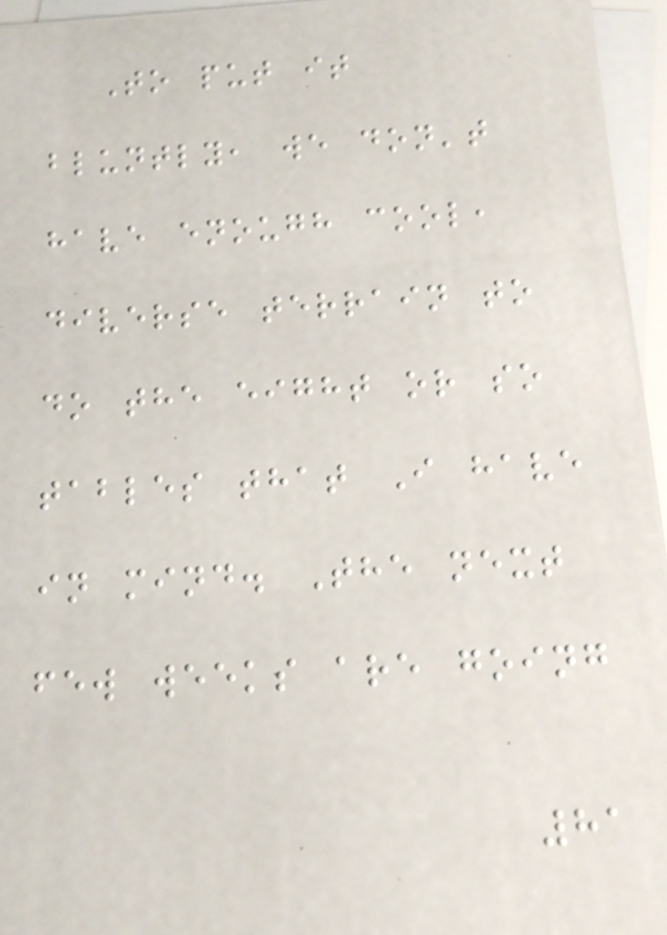To put it
bluntly, we don't
have enough cool,
diverse terrain to
do the eight or so
tables that I have
in mind. The next
few weeks are going
81
